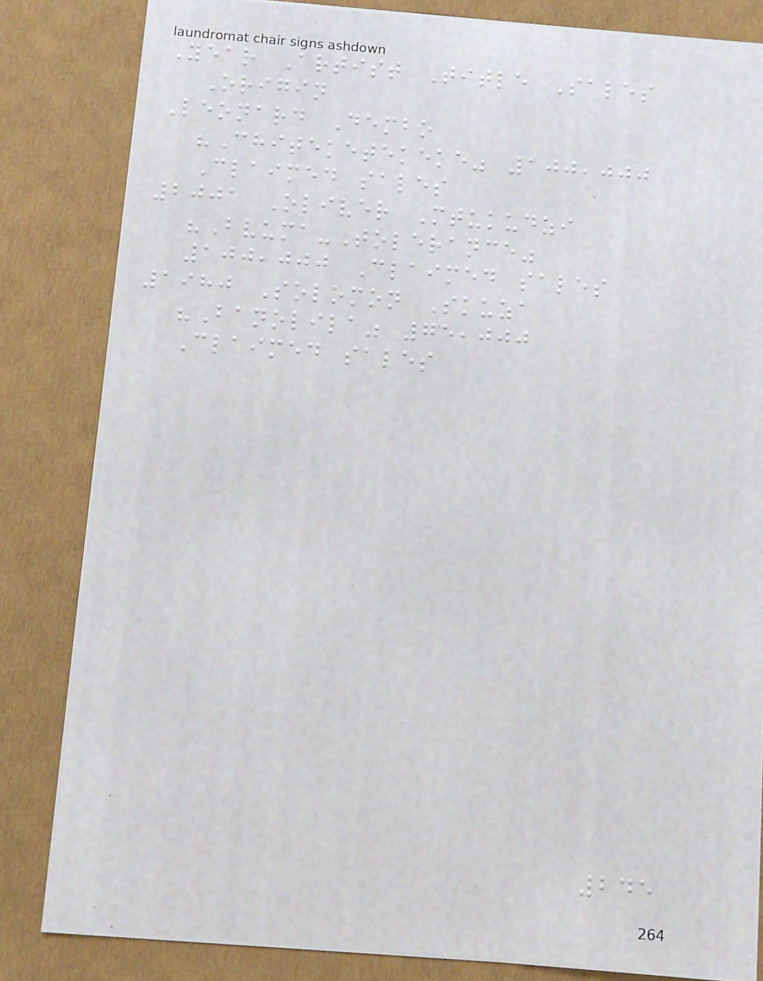Year Artist Title Sales
Origin
Leonard Dembo
"Chiteketekeke" 100,000
Claimed sales
2001 Oliver Mtukudzi
"Bvuma-Tolerance"
100,000 Claimed sales
1980 Solomon Skuza
"Banolila" 75,000
Claimed sales
245
